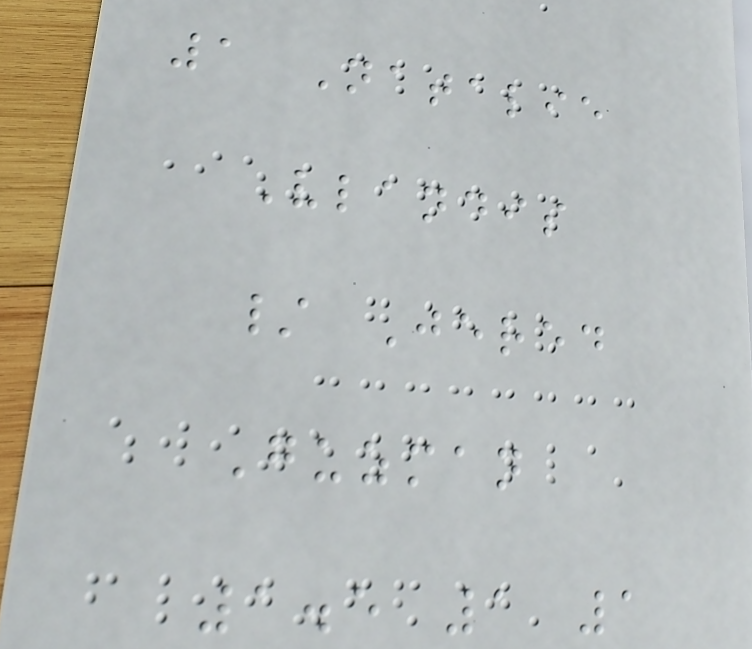1 Natalie
Vlandis
/ Jered
Guzman
1.5 1 1
